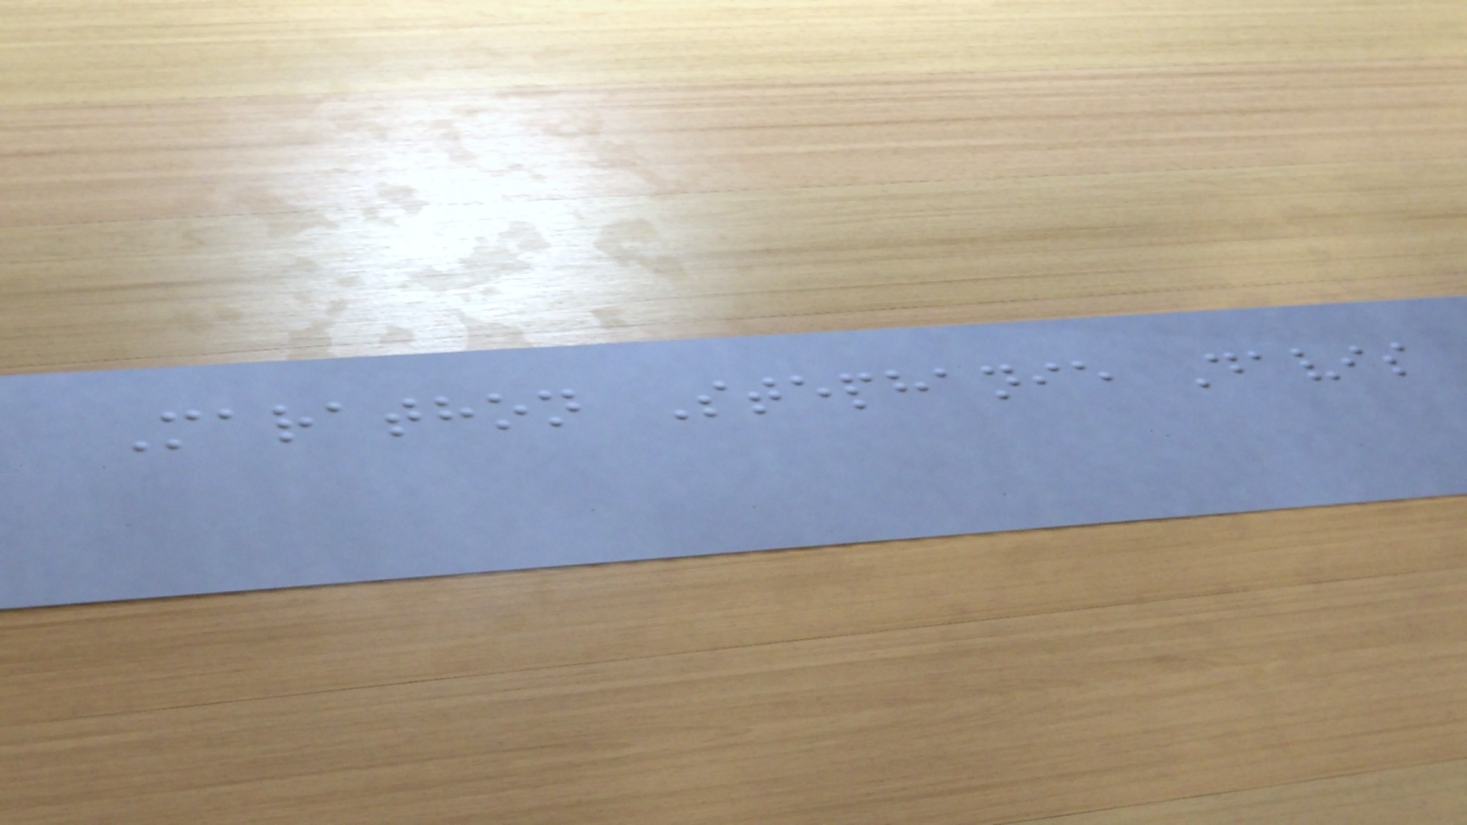Marathon Stephanie Davis
